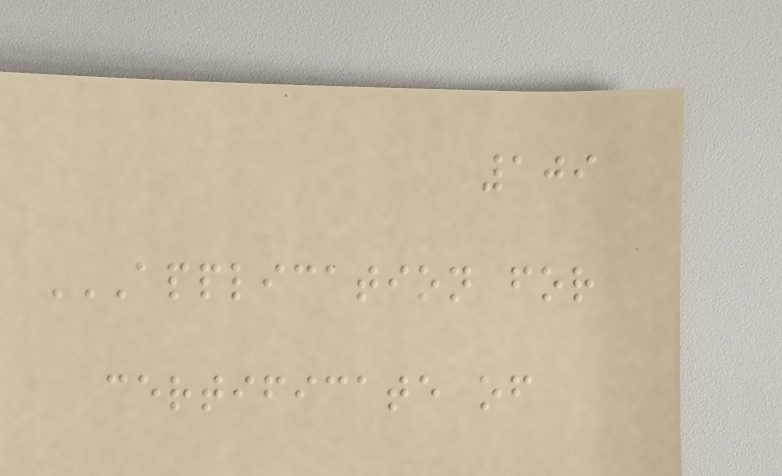109
APPLICATION FOR
CERTIFICATE OF
